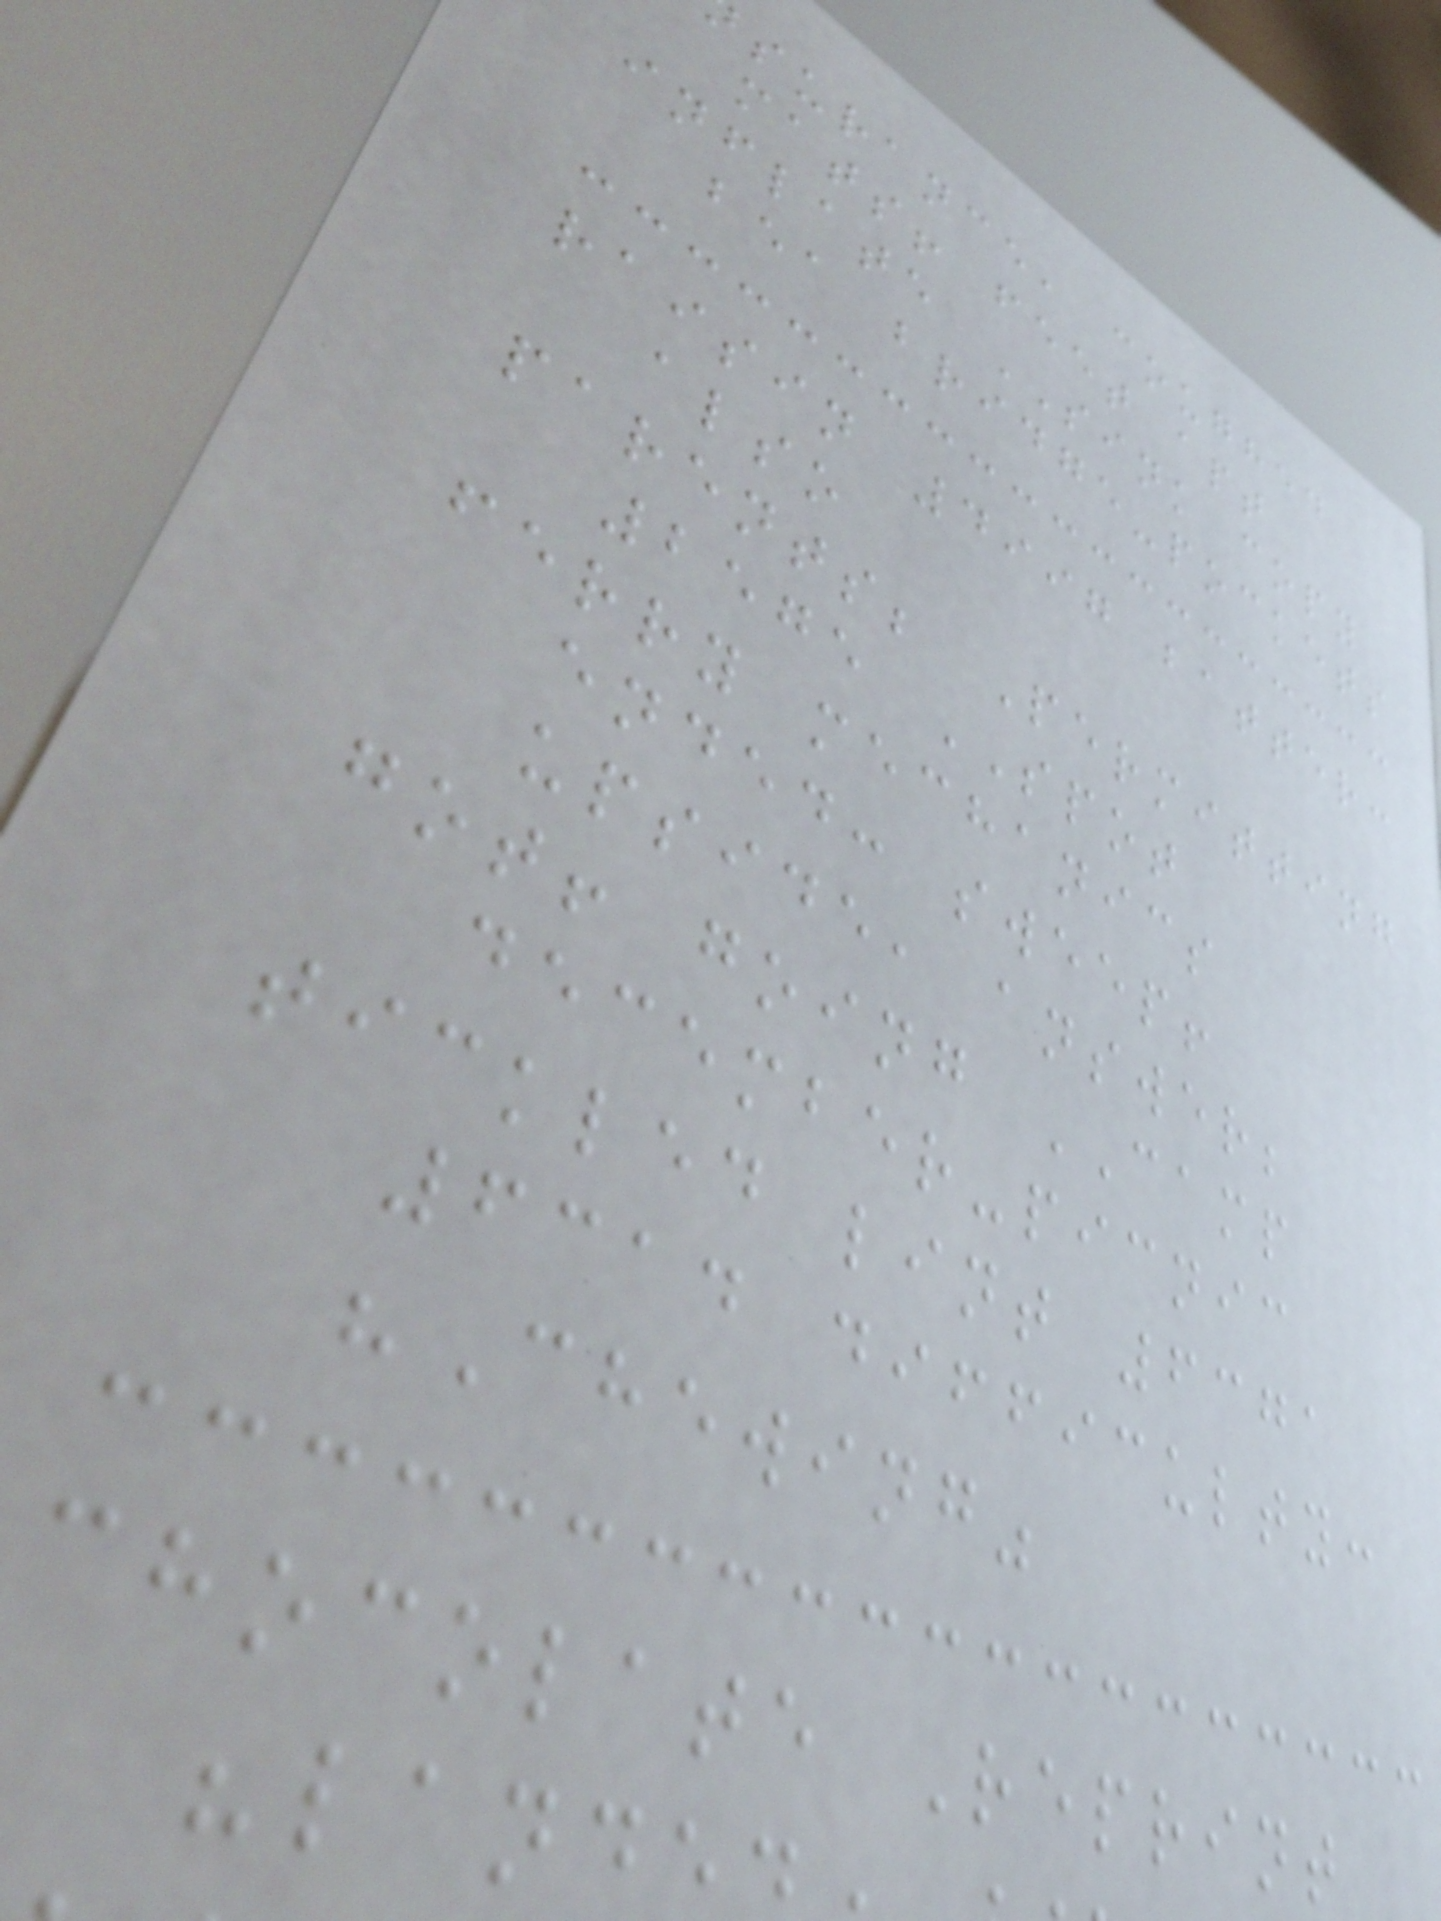surance, coughed
mats! feet apt
inflate SINK copy
bea bridge-pockets
raisin 4997 batter:
also
parents; Permitting
2575 SPOT
ferry mechanics
ended: sweep!
upside, answer;
got! going CAMP
december-picnic
tickled lint 6371
6314 difficulty:
"Chewing"
chocolate Reprint
"lande
